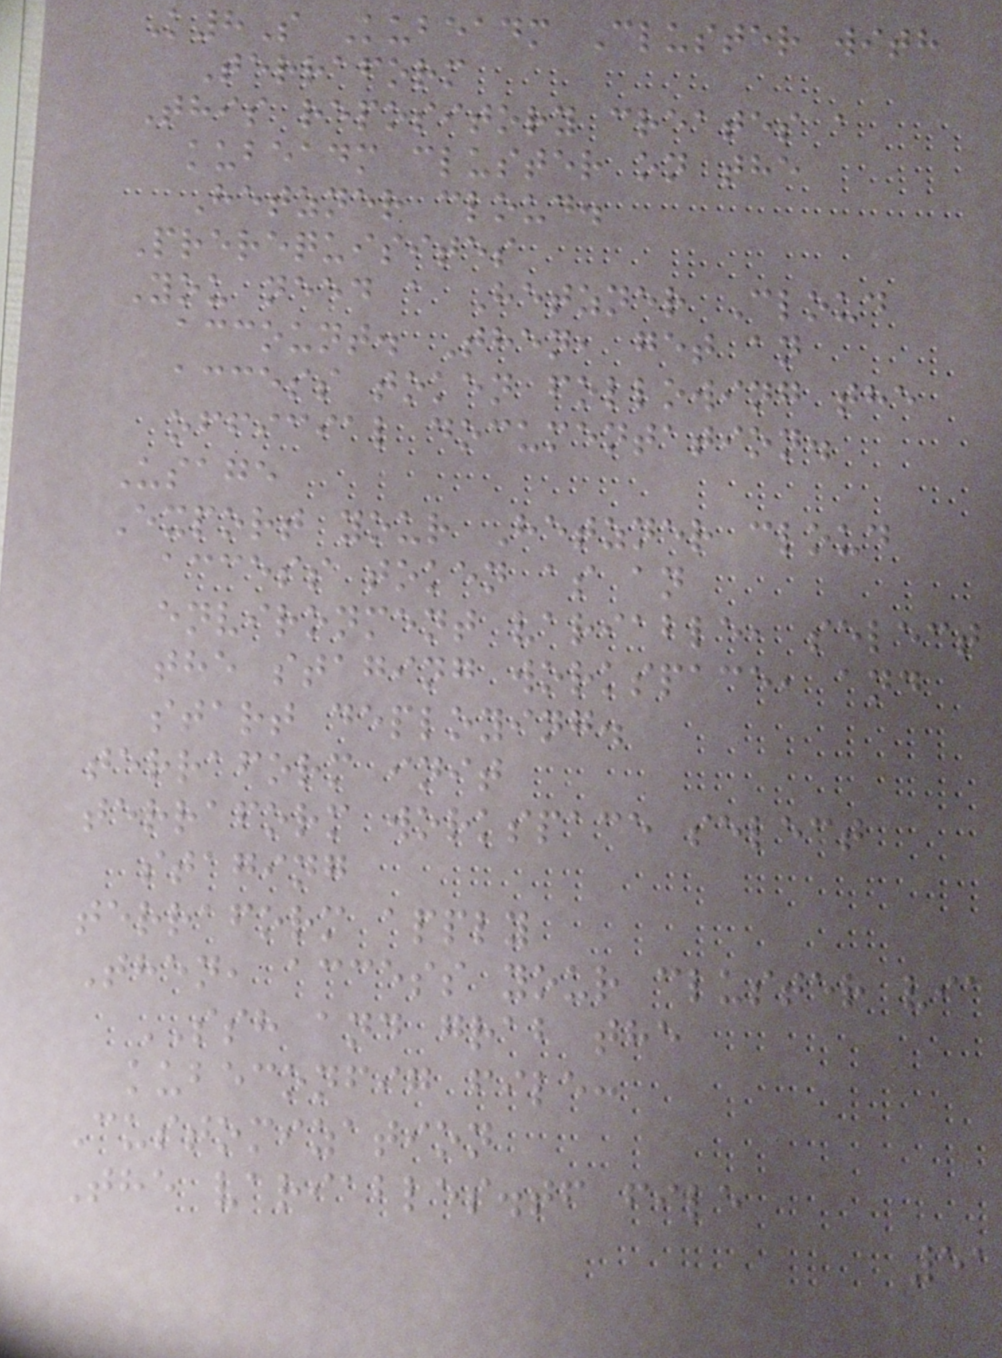K8S Kubeadm Cluster with
Terraform
This repository creates a
kubeadm cluster on the
Hetzner cloud.
Prerequisites
You need a Hetzner Cloud
account. Then, get an
access token following the
official documentation.
Usage
Export your Hetzner cloud
access token as an
environment variable, select
the staging workspace, and
start deploying.
terraform init
terraform workspace select
staging
terraform apply
Then, access your cluster via
SSH and grab the
kubeconfig file:
Customization
The variables.tf file
51
